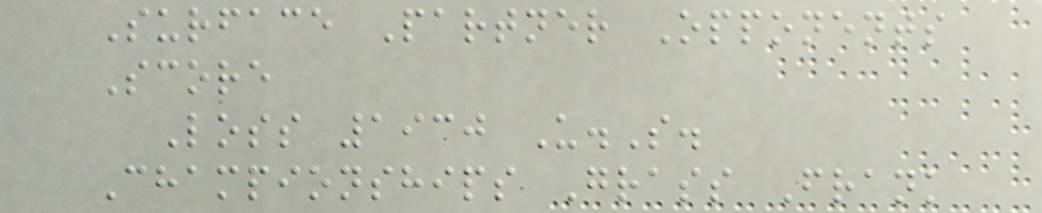Surface Partner Opponents
Score
Loss 1930 U.S.
Championships Grass Frank
